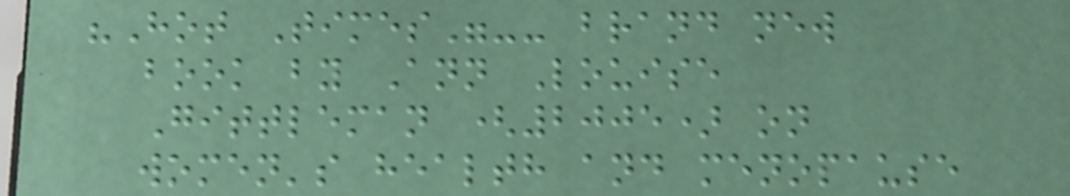"Hot Times"-- brand new
book by Ann Louise
Gittleman (2005) on
women's health and menopause
